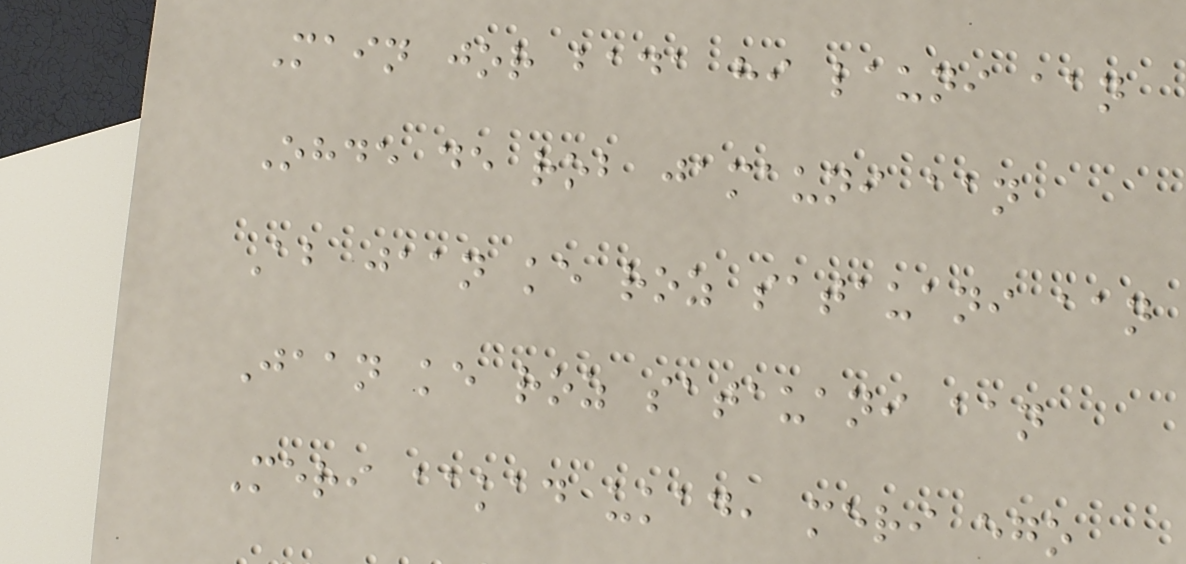Main jor bada hi launi aan
Ohde de rob jamauni aan
Ab jaan ke roz satauani aan
Jaan ke roz satauani aan
Meri aakad ukad, meri ego
